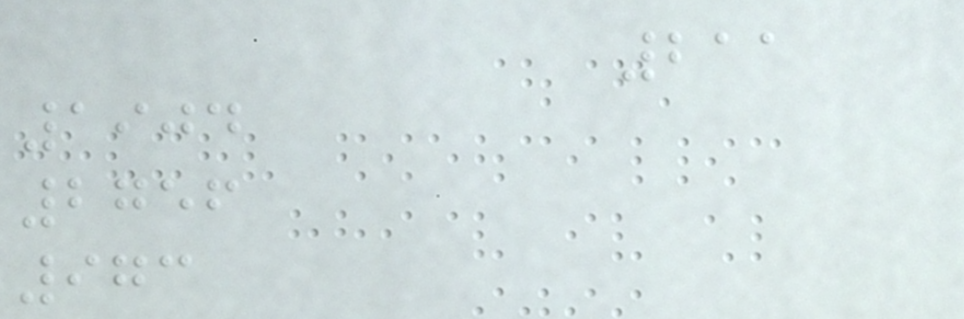211
1904
2756
973
